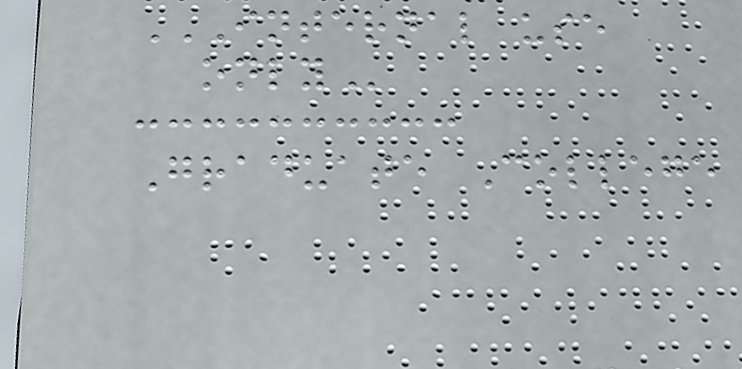INTERNAL USE
ONLY
Graduate College
